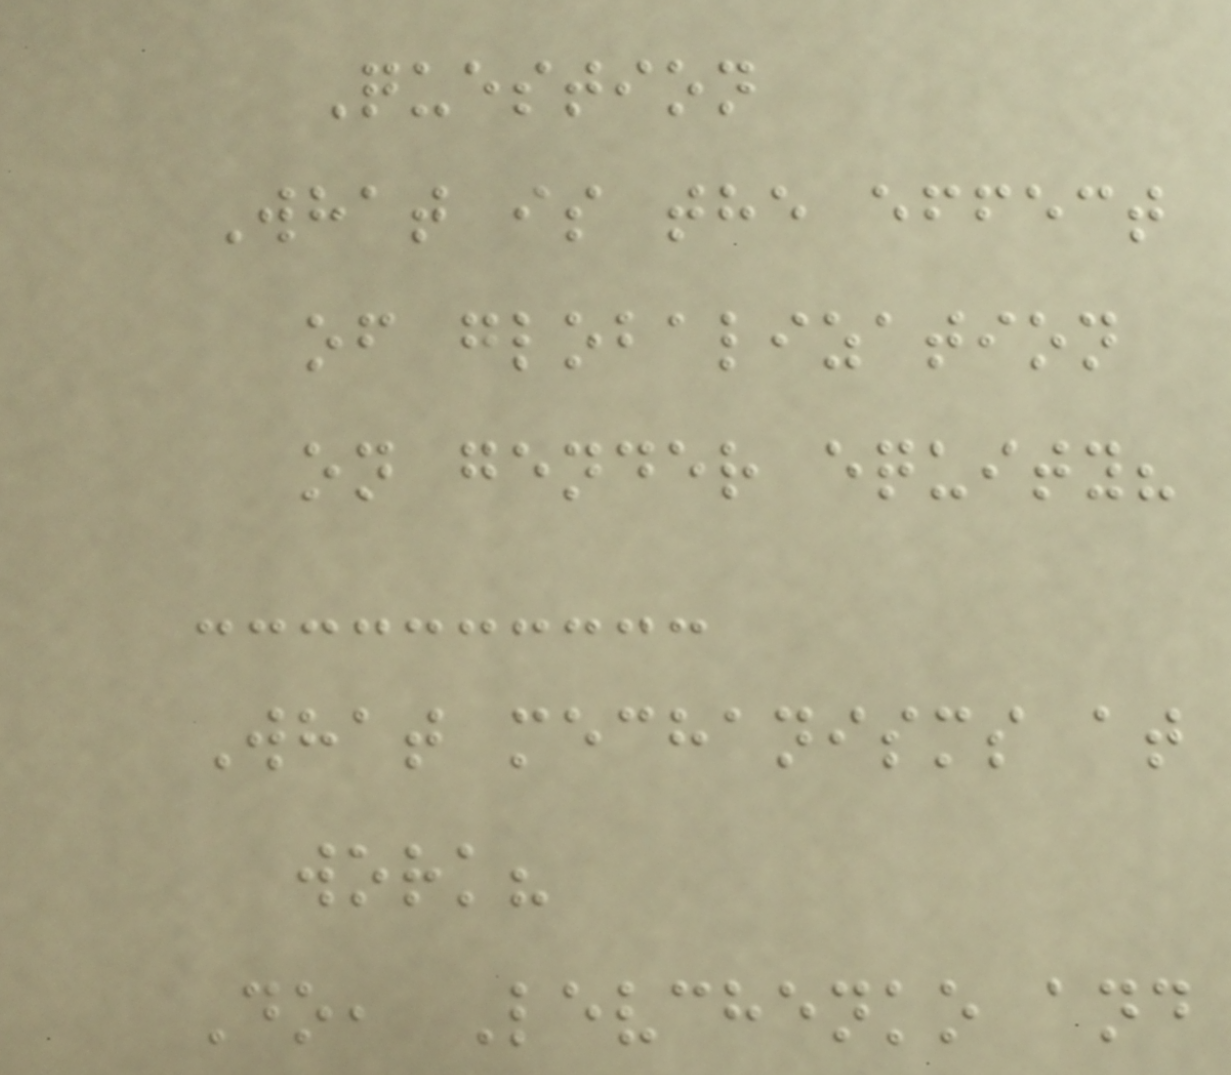Question
What is the effect
of globalization
on gender equity?
What mechanisms at
work?
Do, Levchenko and
